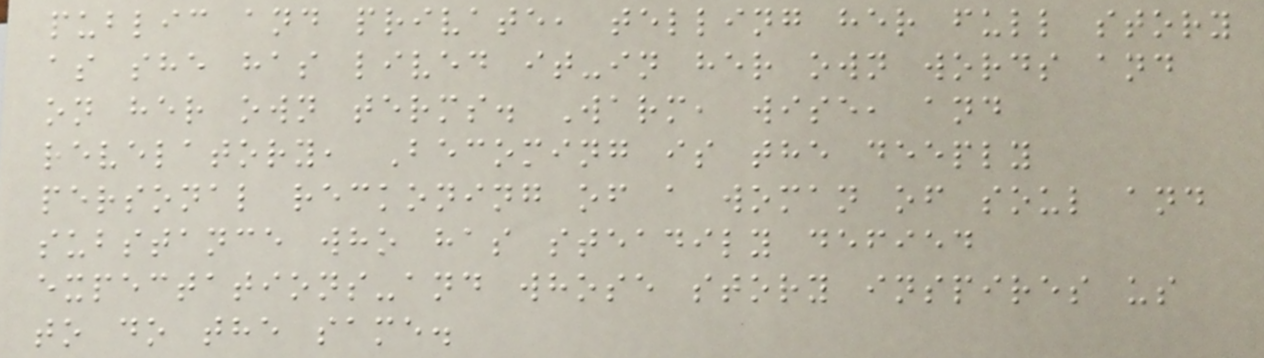public and private, telling her full story
as she has lived it-in her own words and
on her own terms. Warm, wise, and
revelatory, Becoming is the deeply
personal reckoning of a woman of soul and
substance who has steadily defied
expectations-and whose story inspires us
to do the same.
